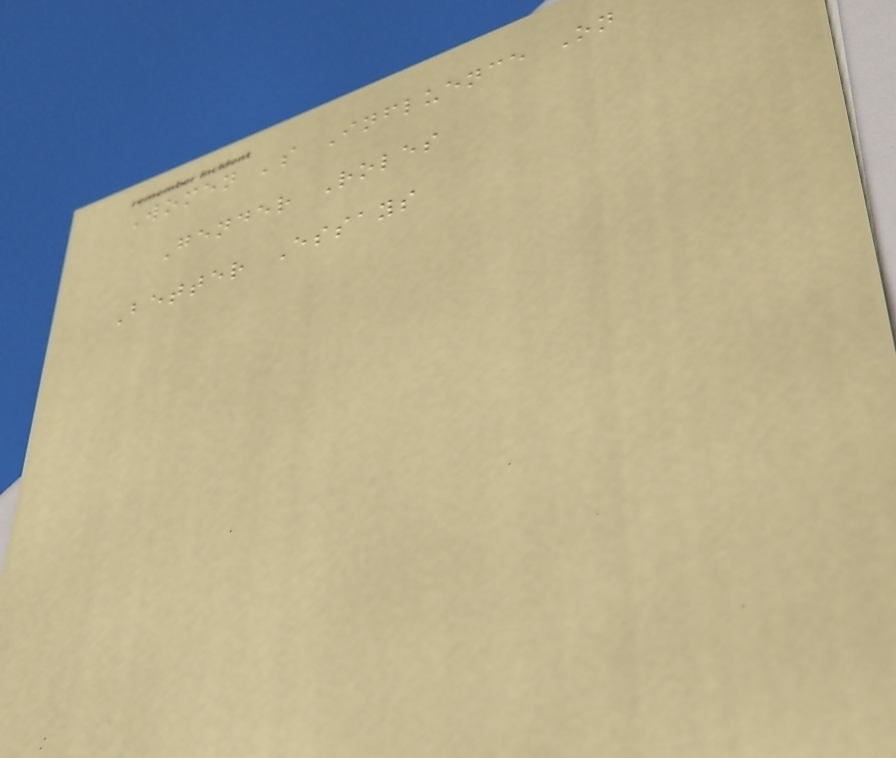Women 's Influence On
Gender Roles
Better Essays
